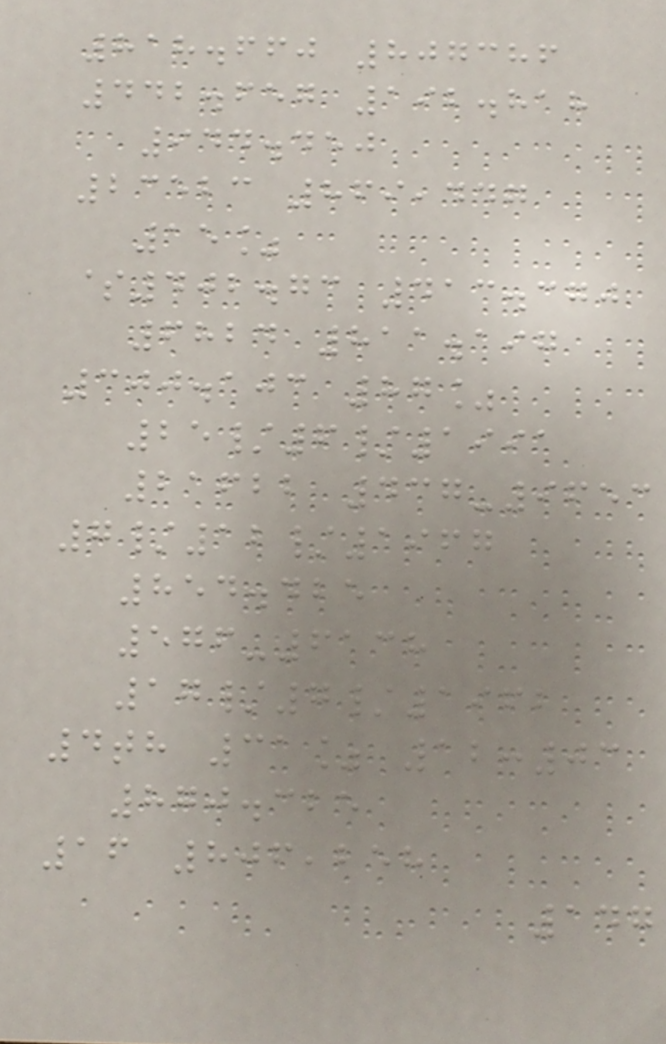818.660 807386
442.657 192.818
944.450
23523 869,447
15%
$402.73 413.370
6824 811.197
300.103 87%
25/6/1991
21622 437-9653
7/12/1967
854.425
576-6138
17/7/1962
4th 31% 12:03
870.325
16 806,258
147
